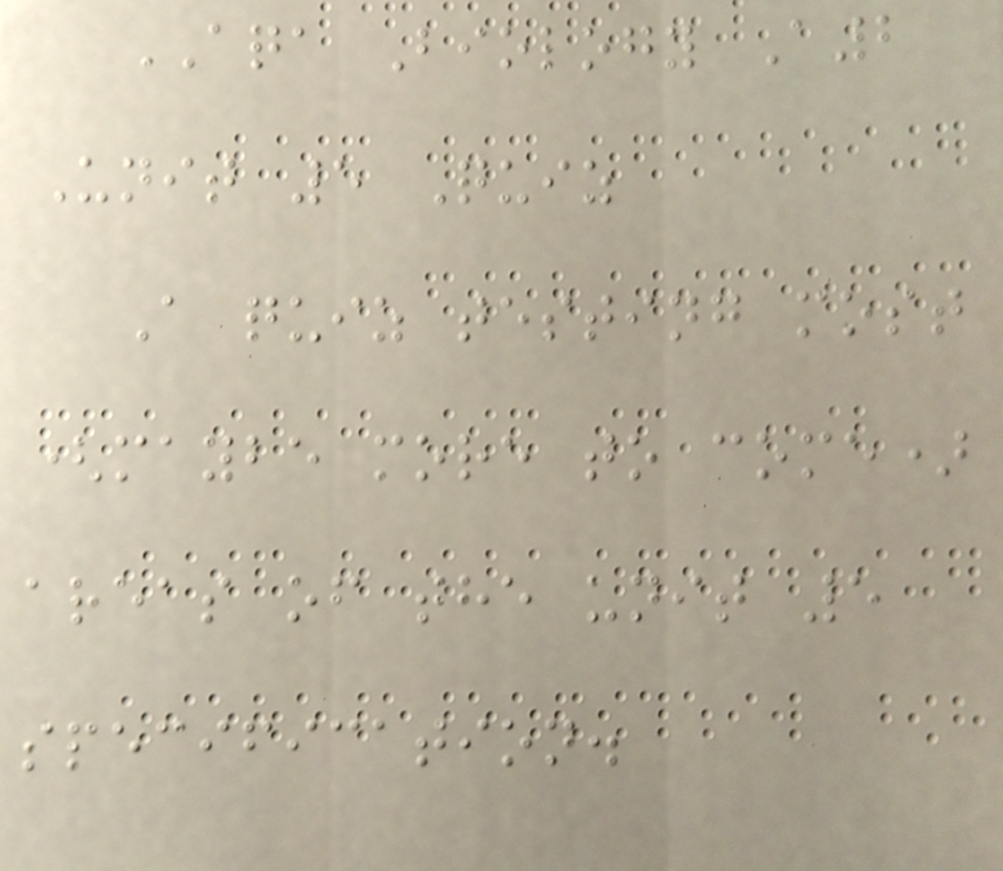AQA Biology A2
Unit 5 Quiz
A quiz testing most
(maybe more to come)
areas of the unit 5
specification.
